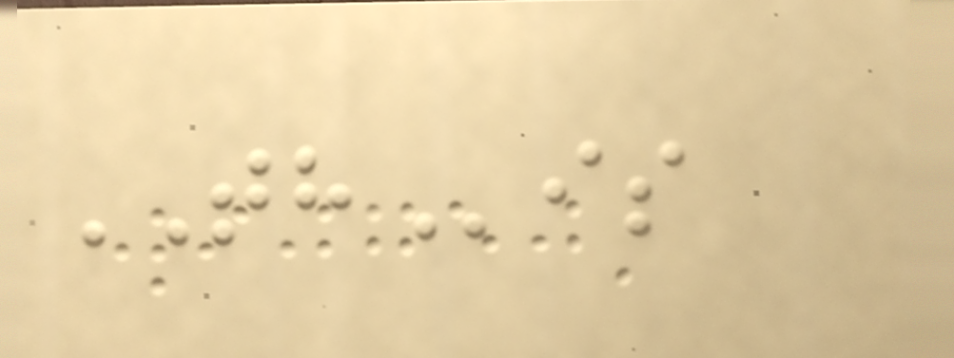THis
